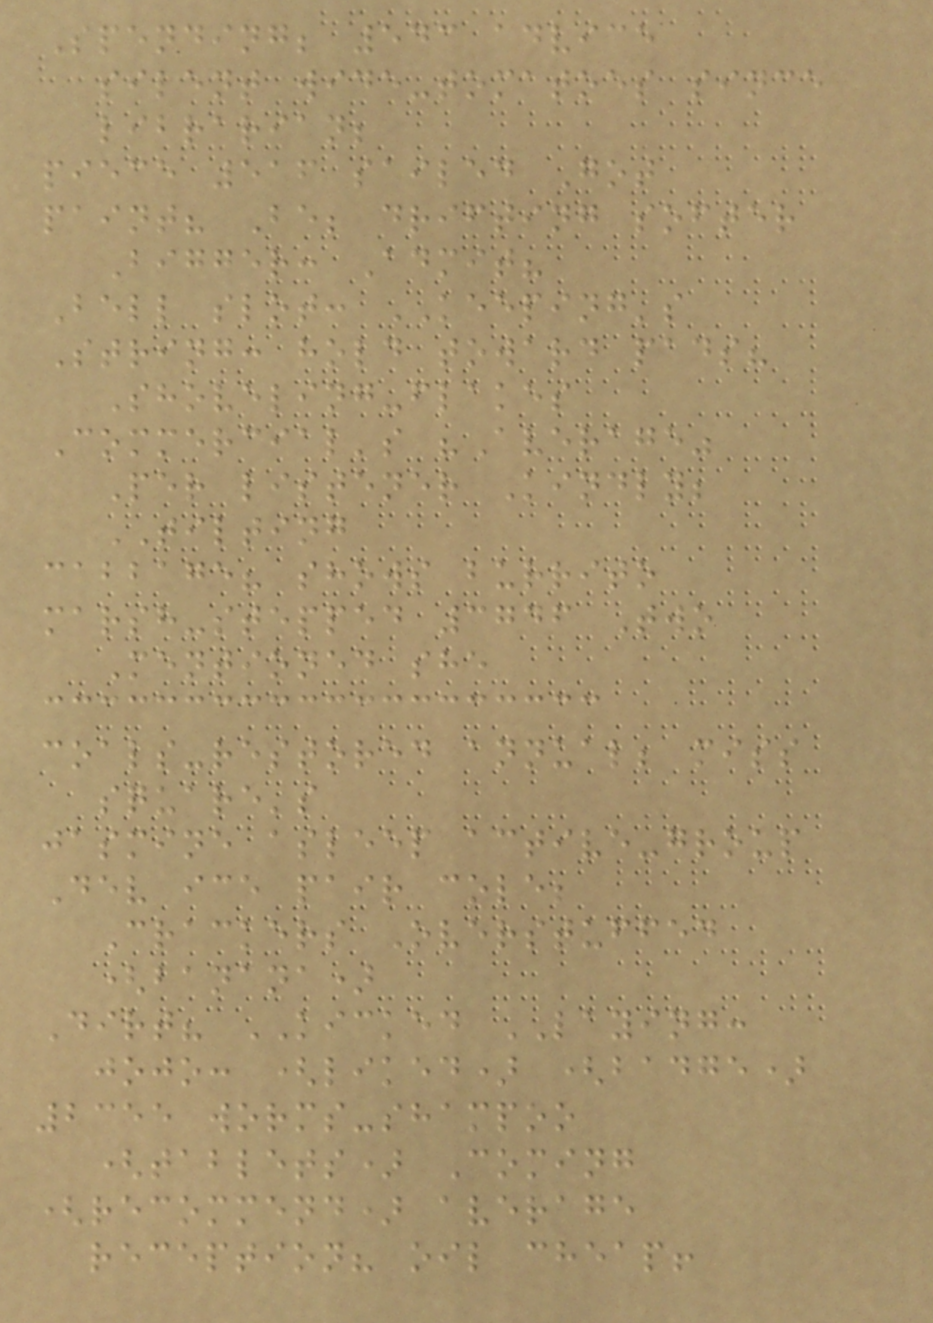Spending; 543 advice
silent wide-tomatoes since
librarian;
piece 516 sailed Got
paint? Be; drifting softer
Bigger: Admit?
Bell slot: KEEPING's
String: hold toward pads?
Shoveling-flakes
Commercial's "Average"
Per listener Kindly;
TILTING
cabbage? shows burrito
marsh-stepped 3746 Two
Mentioned she
coals-restored annual; miss
square's
jasmine asleep active-group
Dev ice pair cole;
Crackers Overstuffed
(banana)
Dirt? KICKED LAYING:
jojo: (liked) (badge)
2355 worms-shampoo
(tablets) Coming
(recommend) average
reception? oil cheap!
